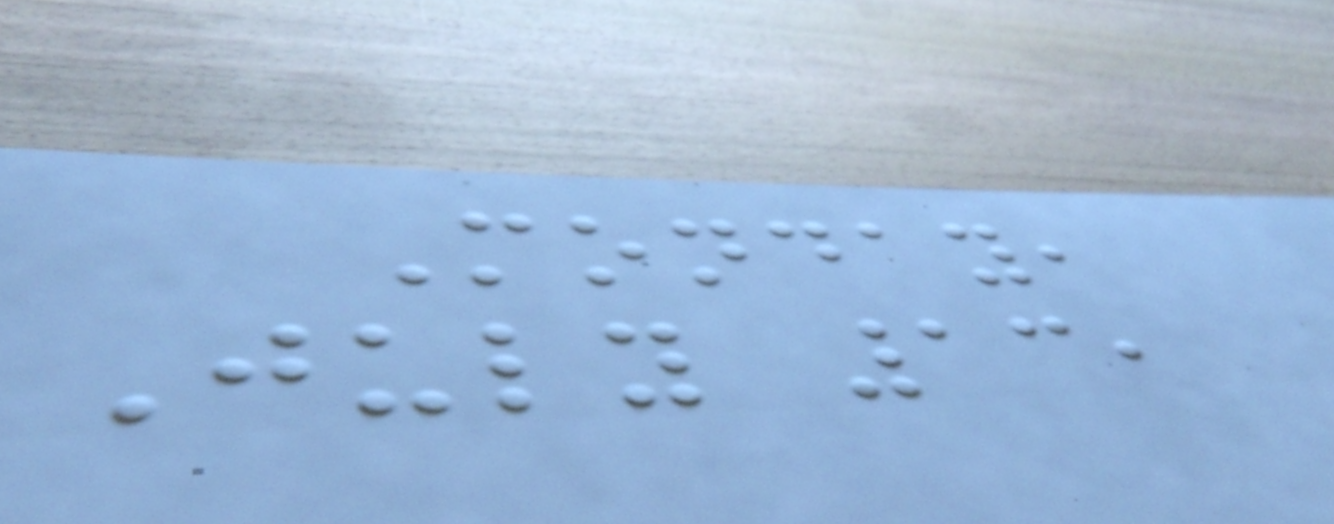Monday,
July 13,
